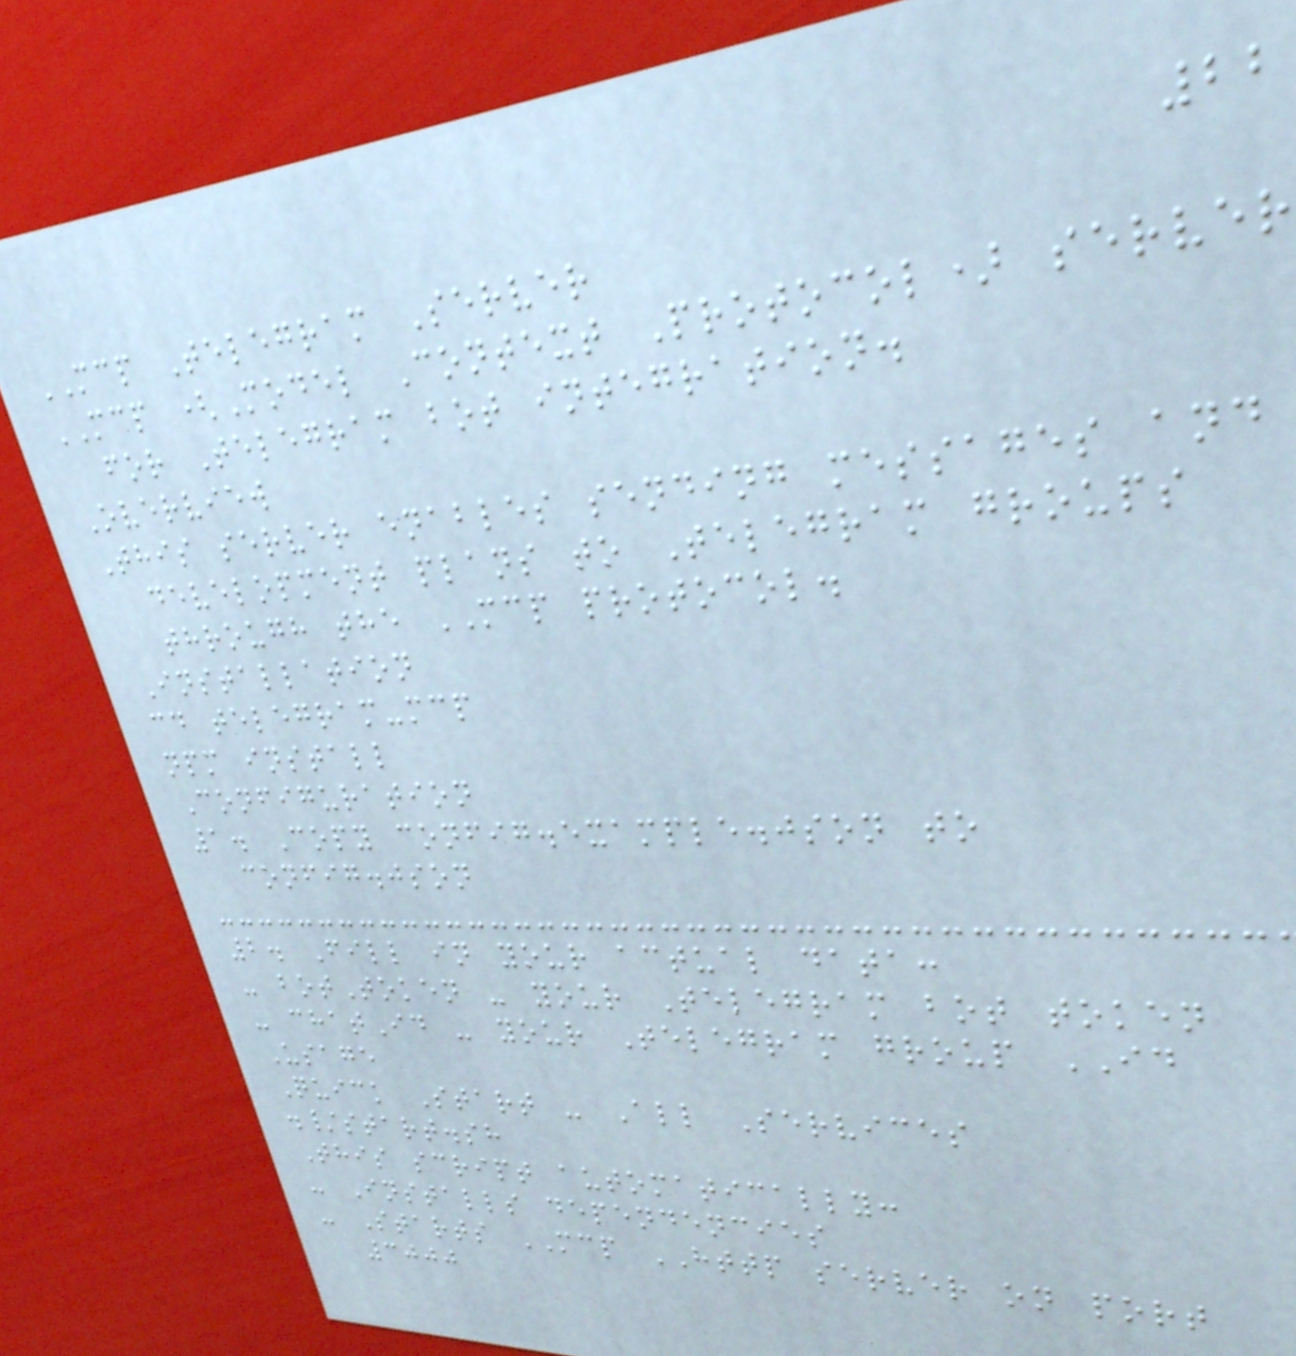22
MCP Telegram Server
MCP (Model Context Protocol) server
for Telegram bot integration.
Overview
This server enables sending messages and
development plans to Telegram groups
through the MCP protocol.
Installation
cd telegram-mcp
npm install
Configuration
1. Copy config.example.json to
config.json
2. Fill in your actual data:
- botToken - your Telegram bot token
- chatId - your Telegram group ID
Usage
Quick Start - All Services
./start.sh
This script automatically:
- Installs dependencies
- Starts MCP HTTP server on port
3000
